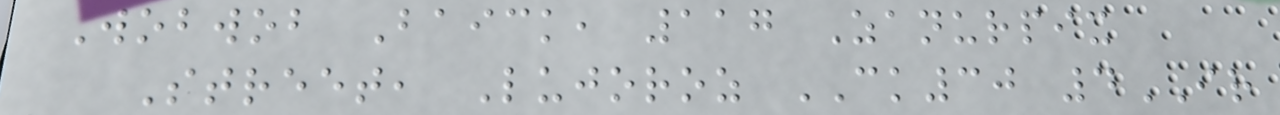Wobwob Baick, 117 Zanurpix
Street, Lujoroz CK30 4IR
